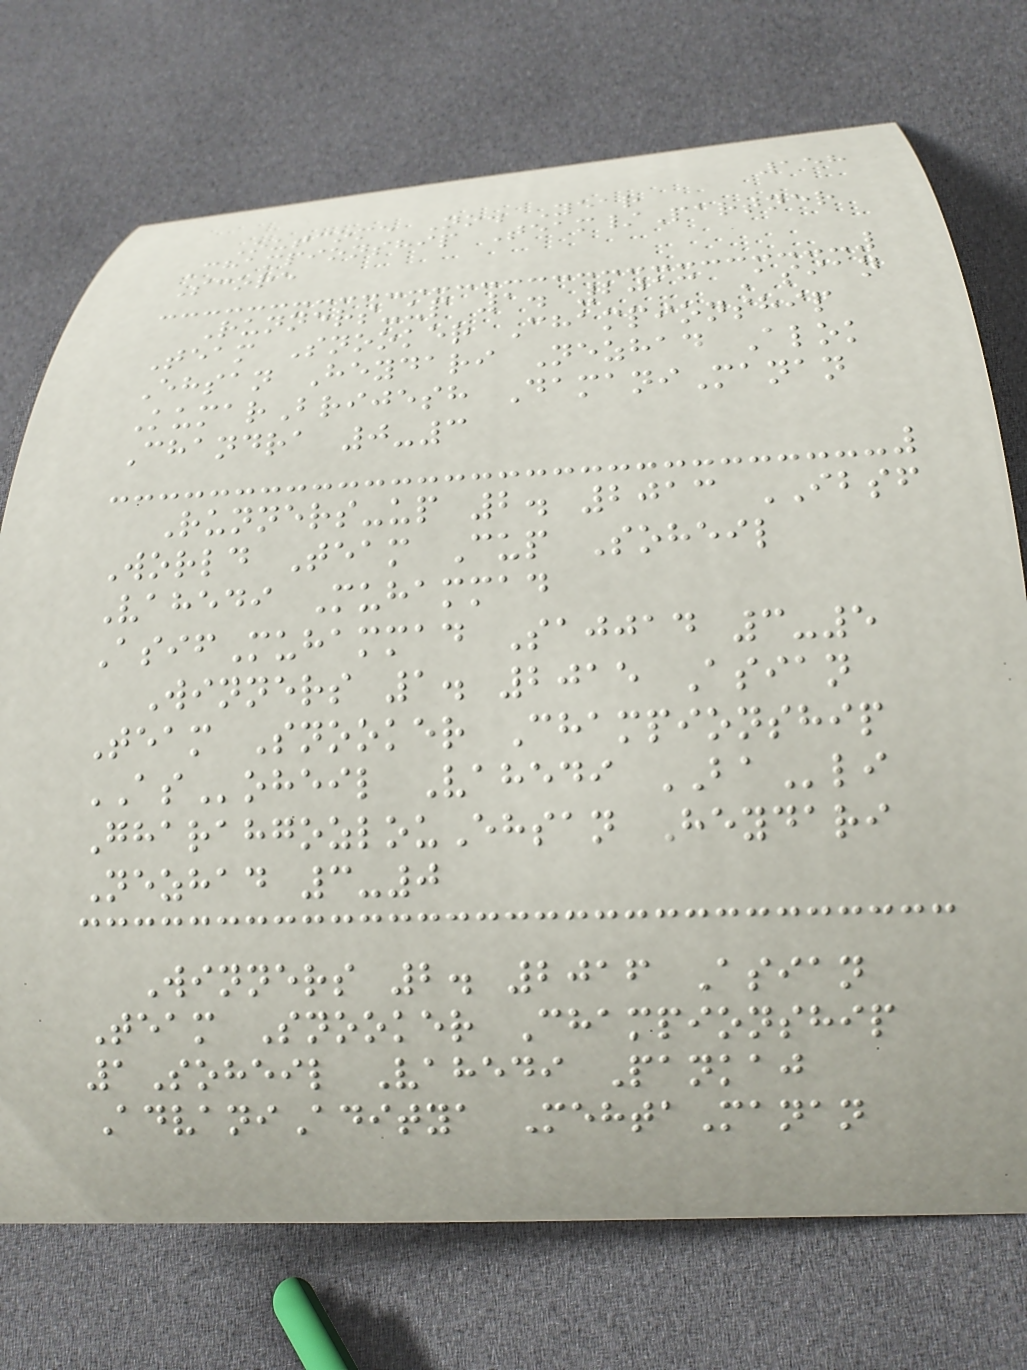158
Outcome No. Year
Championship Team/Partner
Score
Runners-up 1. 2013 Asian
Team Snooker Championship
Ehsan Heydari Nezhad Alok
KumarBrijesh DamaniManan
Chandra 0-3
Runners-up 2. 2013 IBSF
World Team Cup Soheil
Vahedi Muhammad
AsifMuhammad Sajjad 3-5
Winners 1. 2015 Asian
Team Snooker Championship
ASoheil Vahedi BAli
GharahgozlouEhsan Heydari
Nezhad 3-0
Winners 2. 2016 Asian
Team Snooker Championship
1Soheil Vahedi Pankaj
AdvaniAditya MehtaManan
